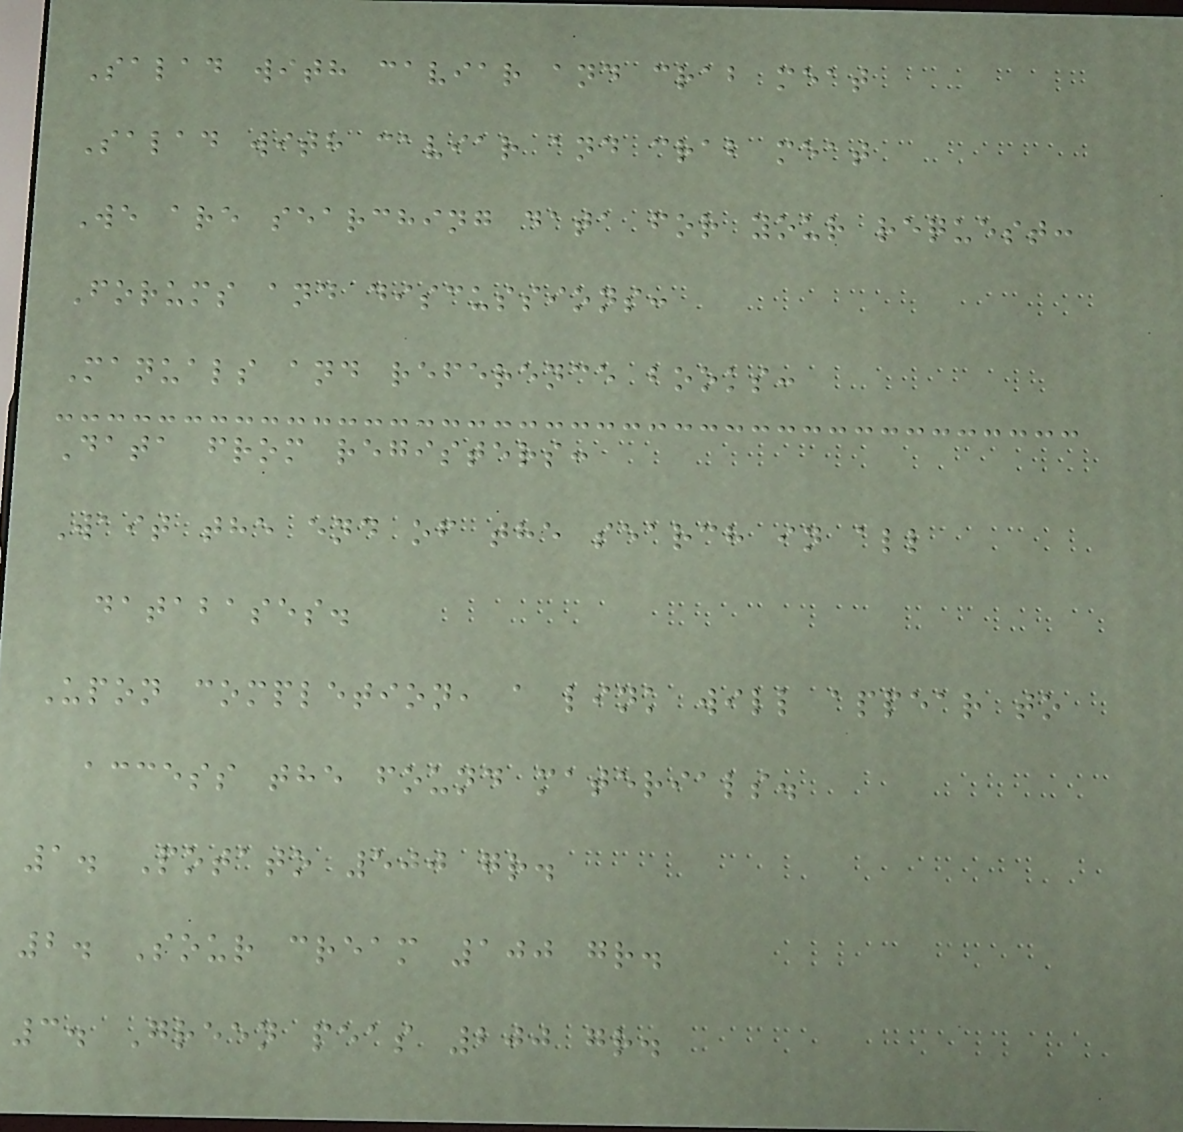Salad with caviar and crab meat
Salad with caviar and crab meat
We are searching data for your request:
Forums and discussions:
Manuals and reference books:
Data from registers:
Wait the end of the search in all
databases.
Upon completion, a link will appear to
access the found materials.
1. Potato 500 gr.
2. Sour cream 100 gr.
3. Green peas 200 gr.
